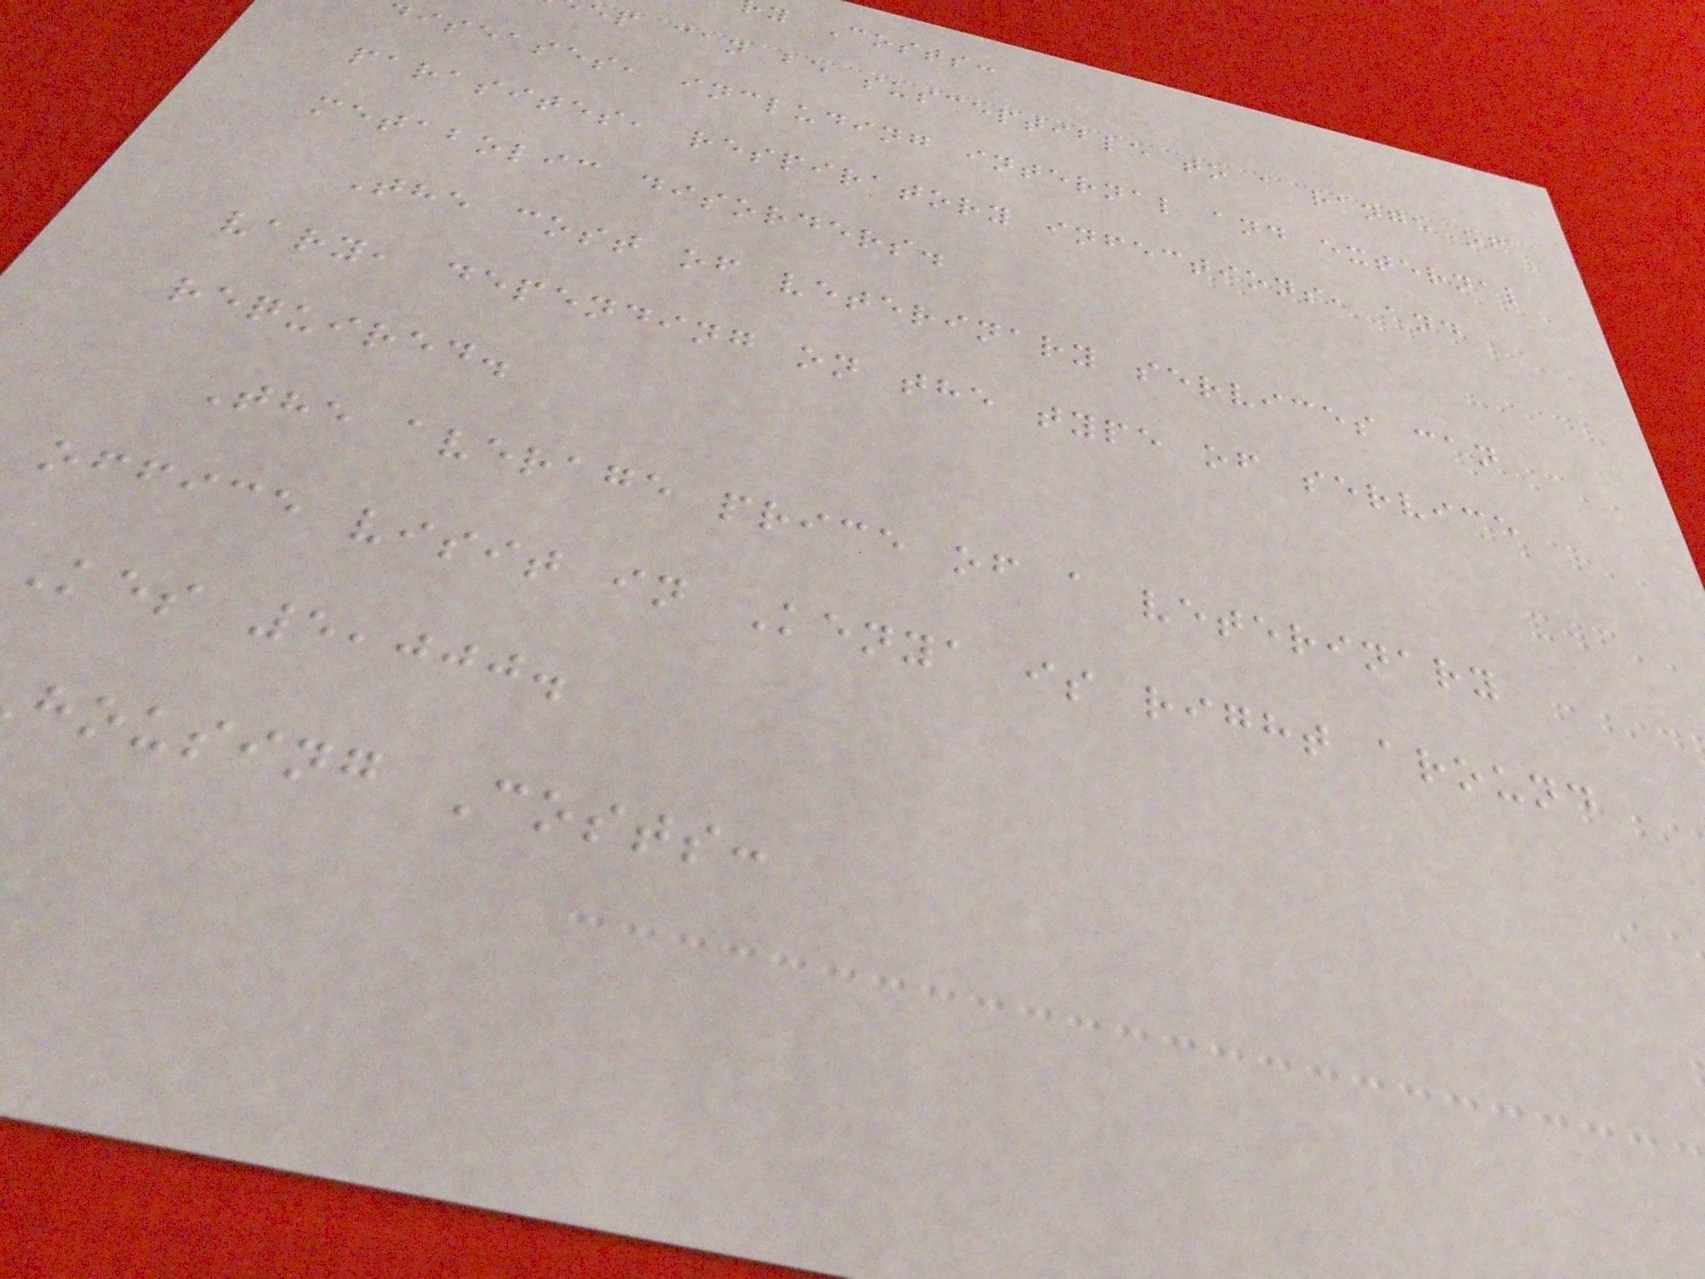y Costs:
ep can be susceptible to a range of
diseases, including internal and external
parasites, respiratory infections, and
metabolic disorders.
The cost of veterinary services can
vary, depending on the type of service
required.
The average price of a veterinary
office visit in Kenya is right around
kes 5,000.
housing Costs:
